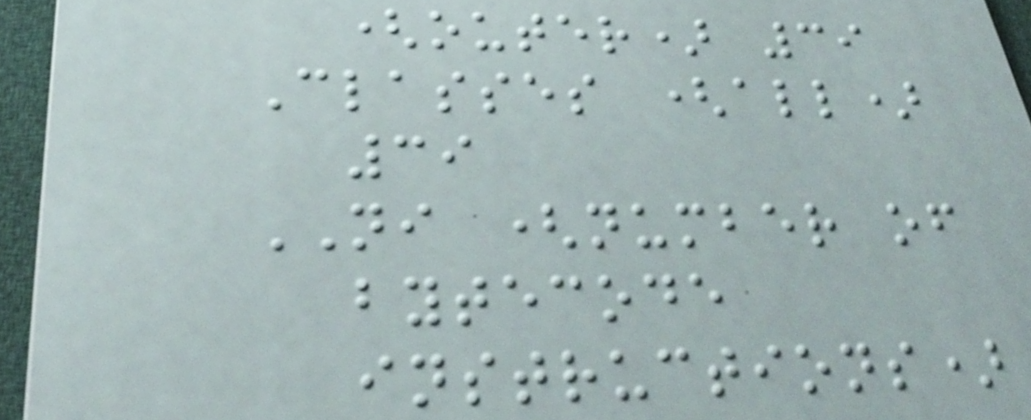(outer) 39
Classes (all)
39
NI (number of
bytecode
instructions)
